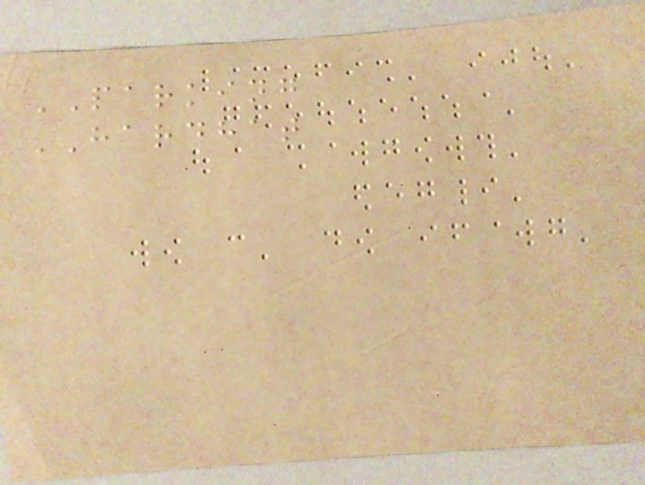PARKING
HARDHAT
